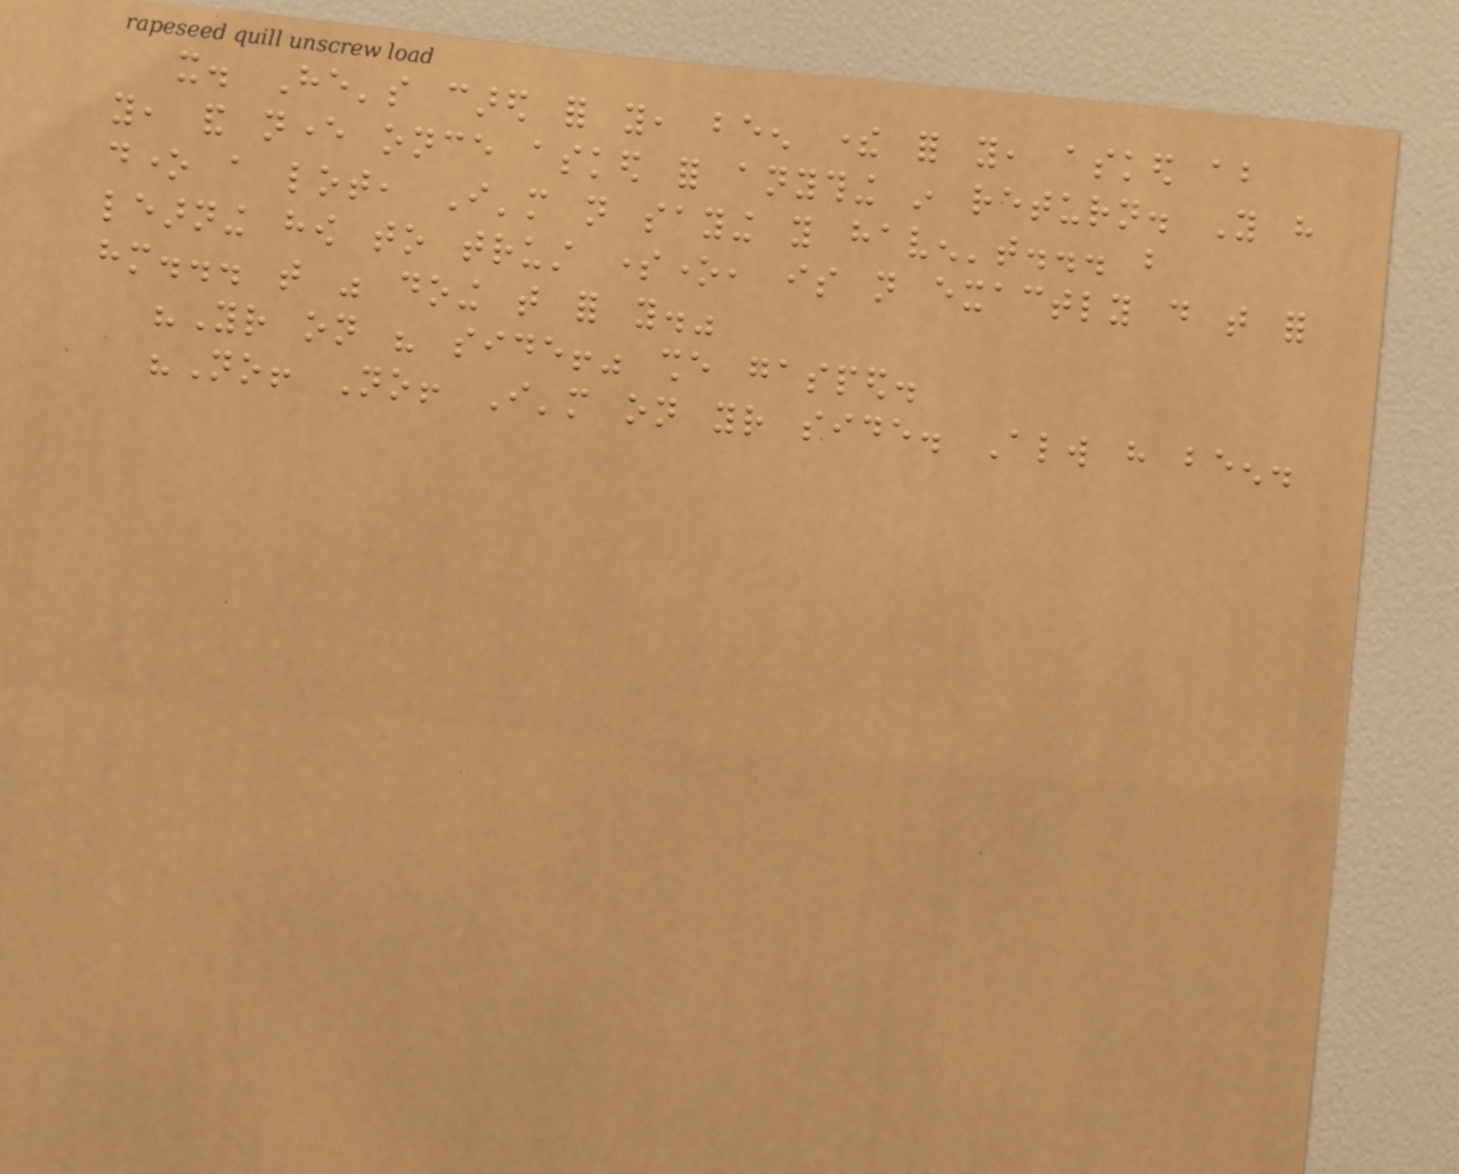it. He's cared for you, been there for you, asked about
you, and never once asked for anything in return. You have
done a lot, I'm not saying you haven't... but
learning how to trust someone, is not exactly do that for
him... that was doing that for you."
"Your on his side!" she gasped.
"No! No! I'm on your side. Always have been.
